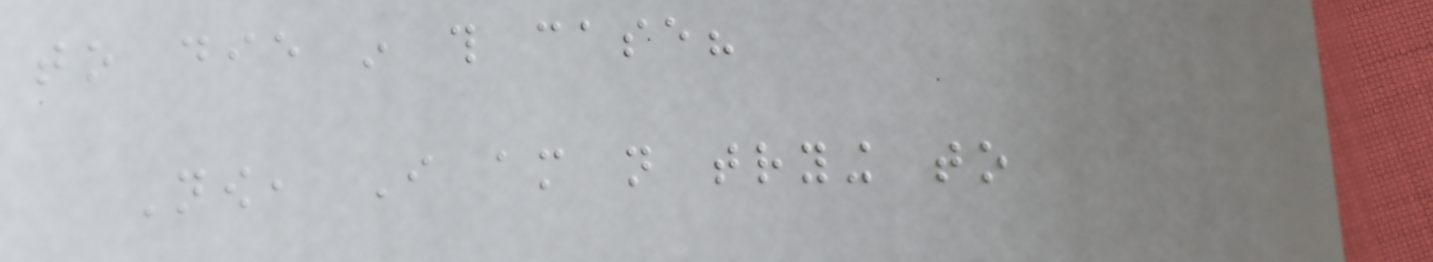to die in this case?
Now, I am not trying to
